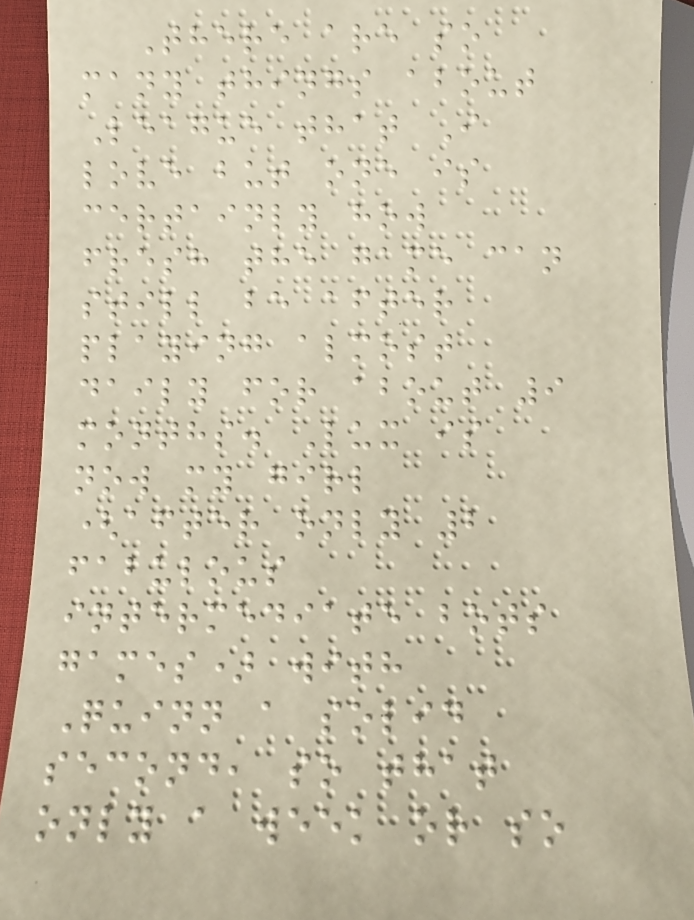There are so
many things about
League that I
love but one is
certainly how
fresh the game can
still be after
playing almost
daily for about 9
months. Lux is
now my girl
(after only 2
fabulous
intermediate bots
games) with
Quinn a solid
second, so that
only a week or so
